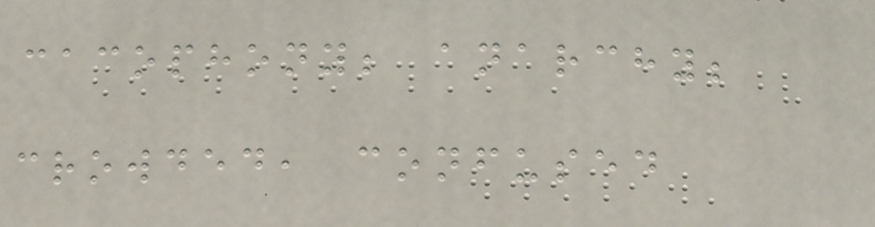cacophony; anarchy;
crowded, confused
